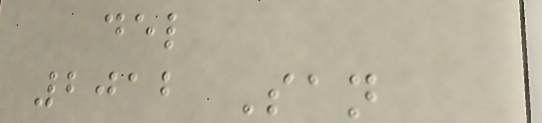del
2012 San
